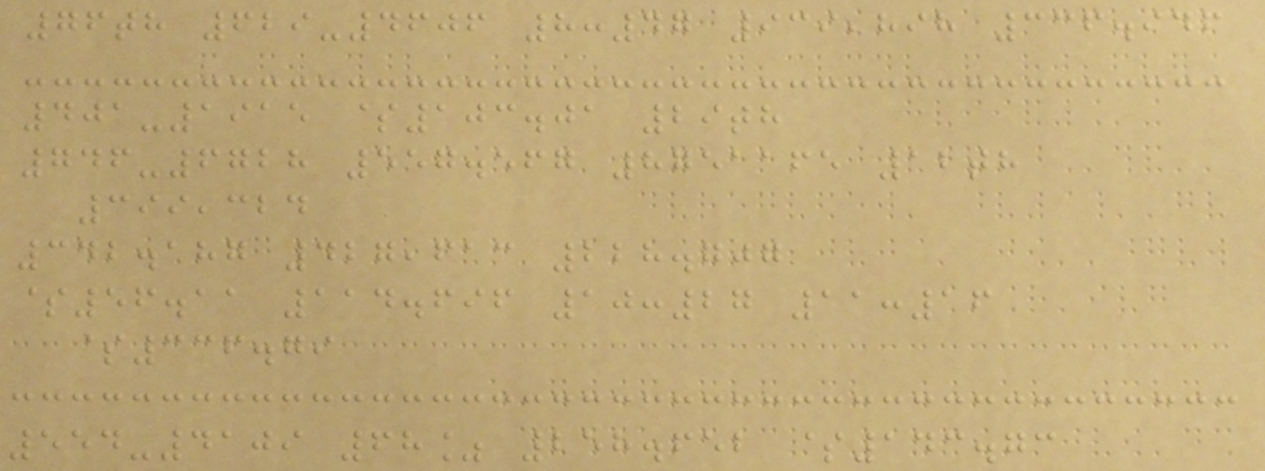76th 629-4606 8:47 939,898 336.946
401-1915 $103.01 29th
746-6728 557.567 8751165 12th
399,324
342.187 427,613 228.707
$56.11 114.696 10:27 11:16
$336.79
554-4109 68% 258.652 $143.73
